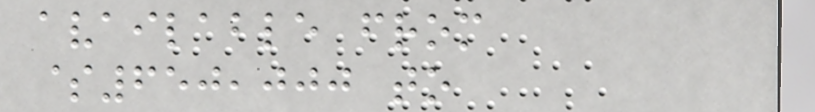available from
$650,000 to
